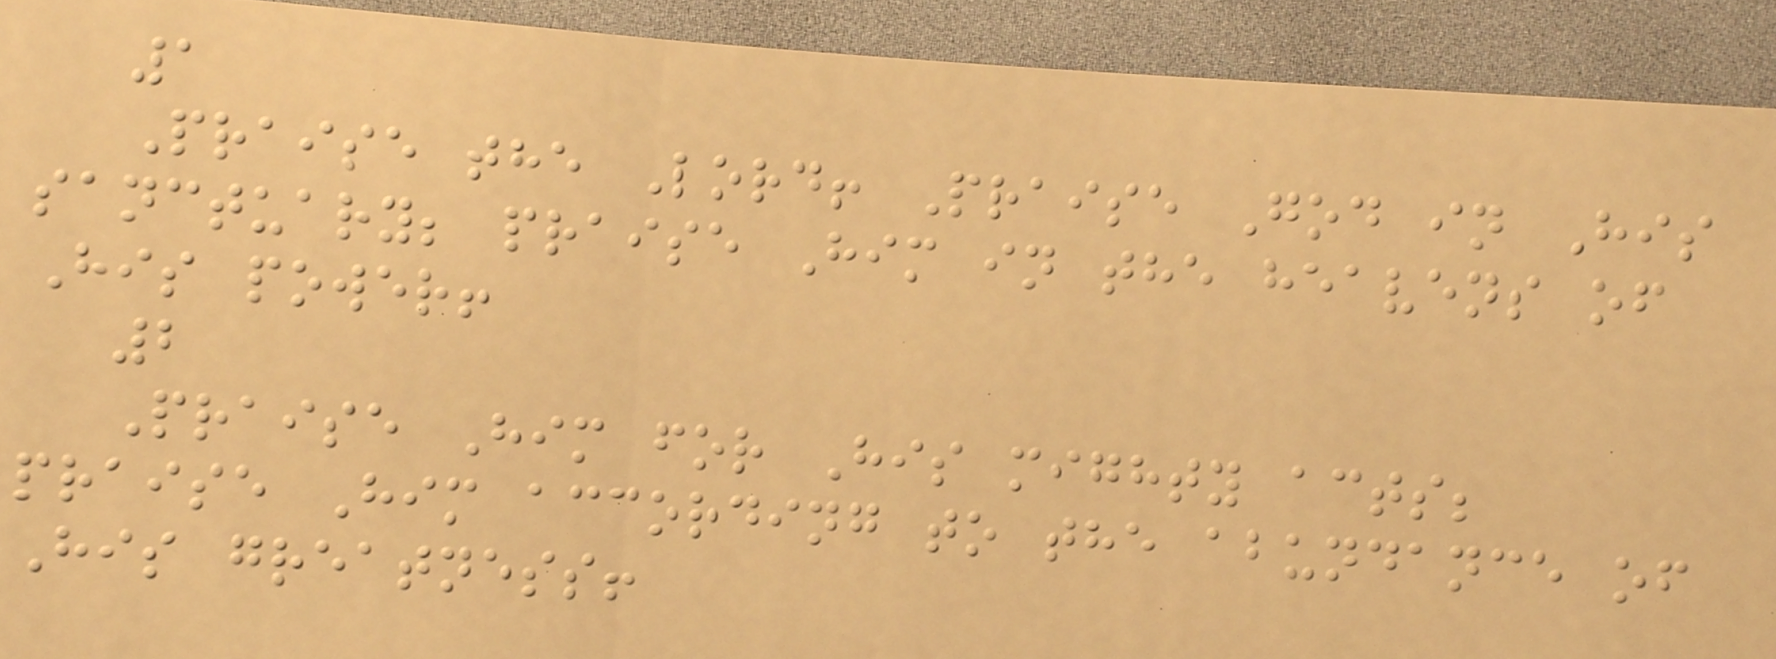1
Praise the Lord! Praise God in His
sanctuary; praise Him in the heavens of
His power!
2
Praise Him for His mighty acts;
praise Him according to the abundance of
His greatness!
